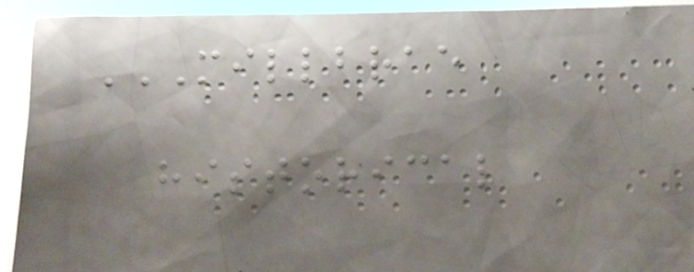MILLBRAE
HISTORICAL
